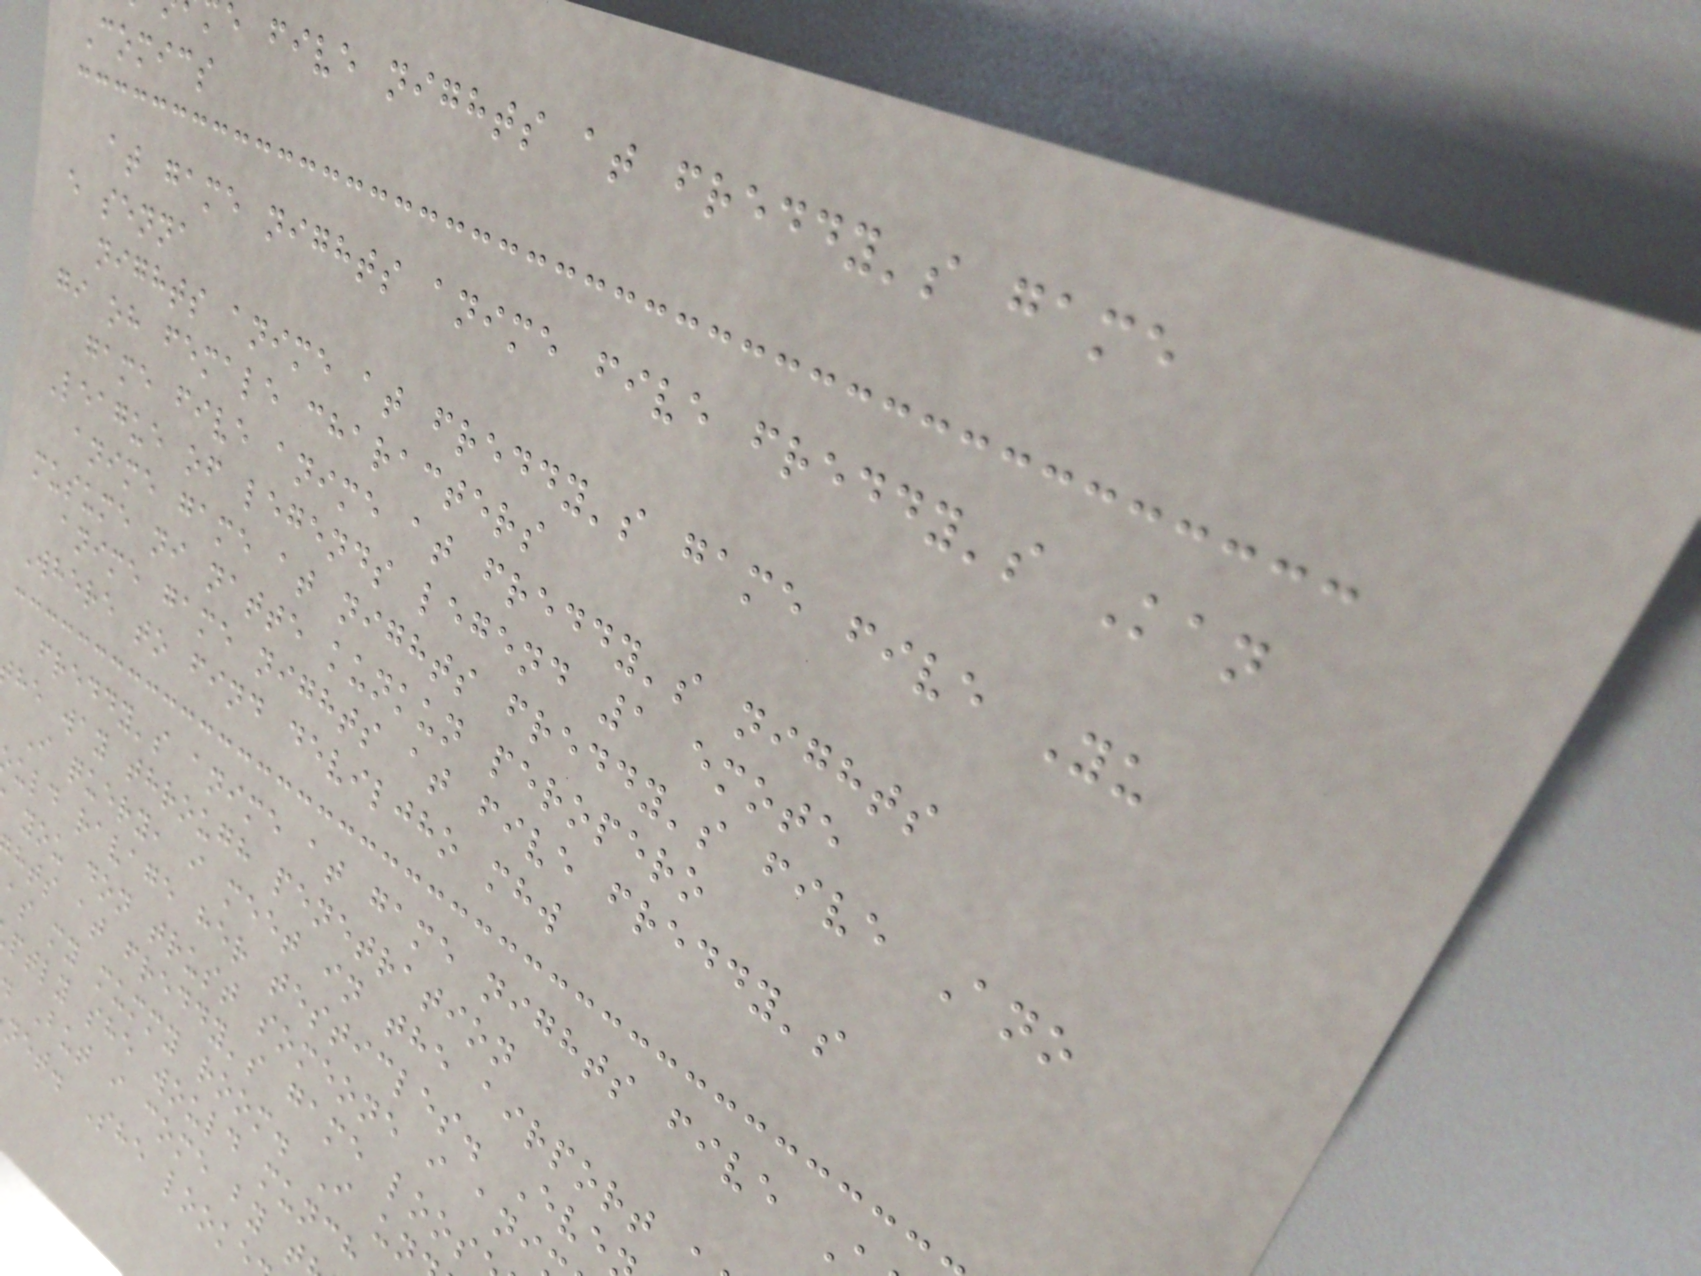e five nights at freddy's game
Comics
at game nights anime five freddy's Kan
e senna
nights anime at freddy's game five Yu
gi oh female characters
game five anime at freddy's nights
League of legends legend 1 emote
anime game at nights freddy's five Ano
musume ni natte kunkun peropero
anime game nights at five freddy's
Where to find deviljho mhw
freddy's anime at game nights five
he way through penetration
I query, i meet in the airport
uld ravage her testicles. Eve
you don trust someone i ani
hts at freddy's game loos
as my mummy room. I un
ptly she would munch
But i come by t
net. She looke
